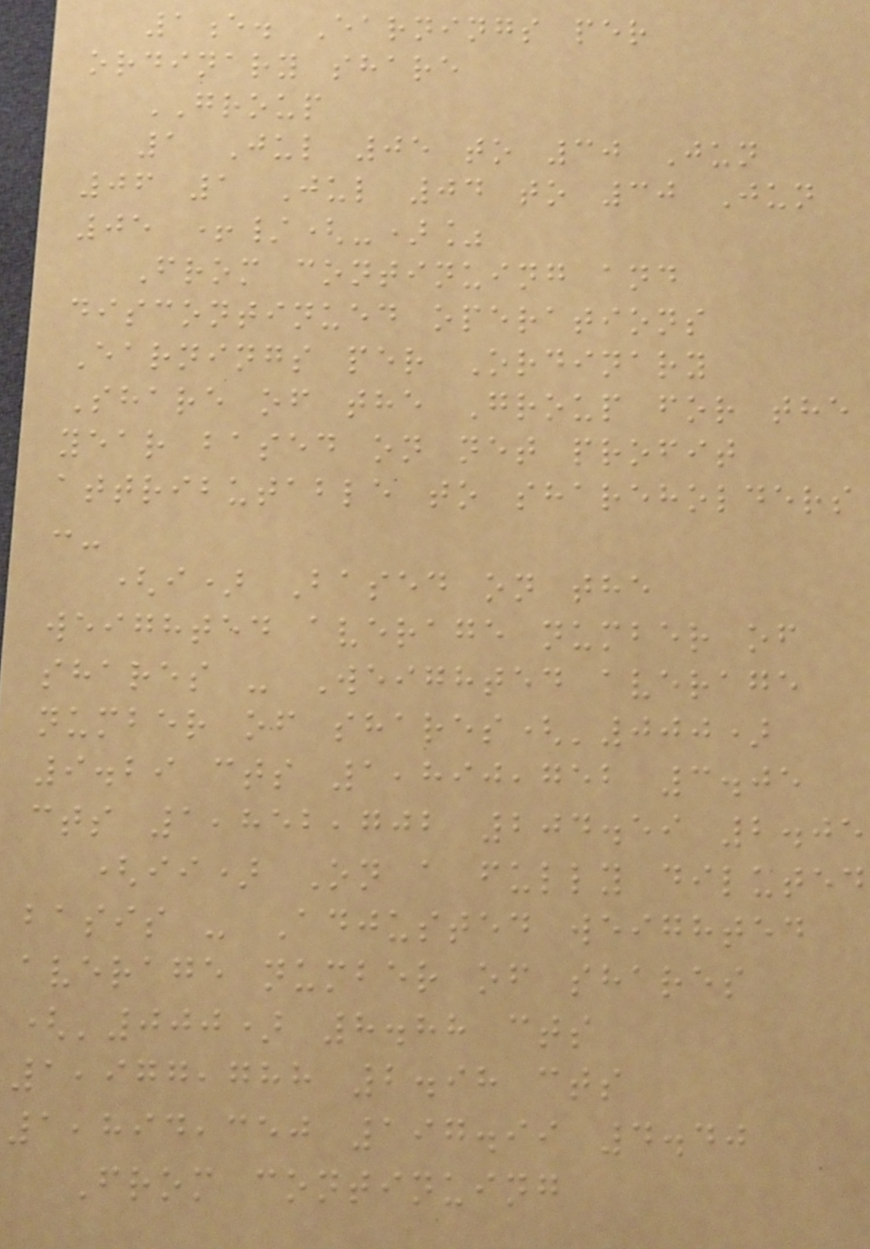1e. Earnings per
ordinary share
GROUP
1 Jul 05 to 30 Jun
06 1 Jul 04 to 30 Jun
05 +/(-)%
From continuing and
discontinued operations
Earnings per Ordinary
Share of the Group for the
year based on net profit
attributable to shareholders
:-
(i) Based on the
weighted average number of
shares - Weighted average
number of shares('000)
9.29 cts 1,890,752 3.05
cts 1,852,702 204.59 2.05
(ii) On a fully diluted
basis - Adjusted weighted
average number of shares
('000) 8.88 cts
1,977,788 2.98 cts
1,894,350 197.99 4.40
From continuing
